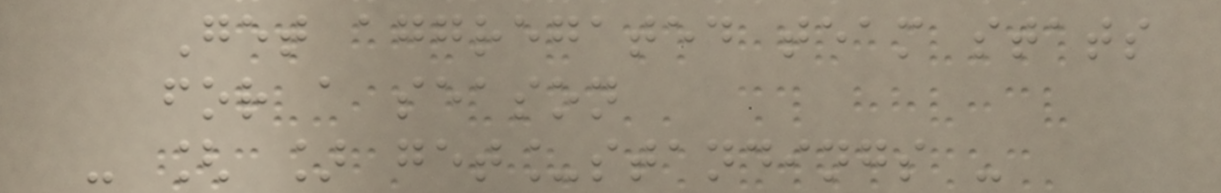Get aggregated team stats
for a season
- [ ] get_standings -
